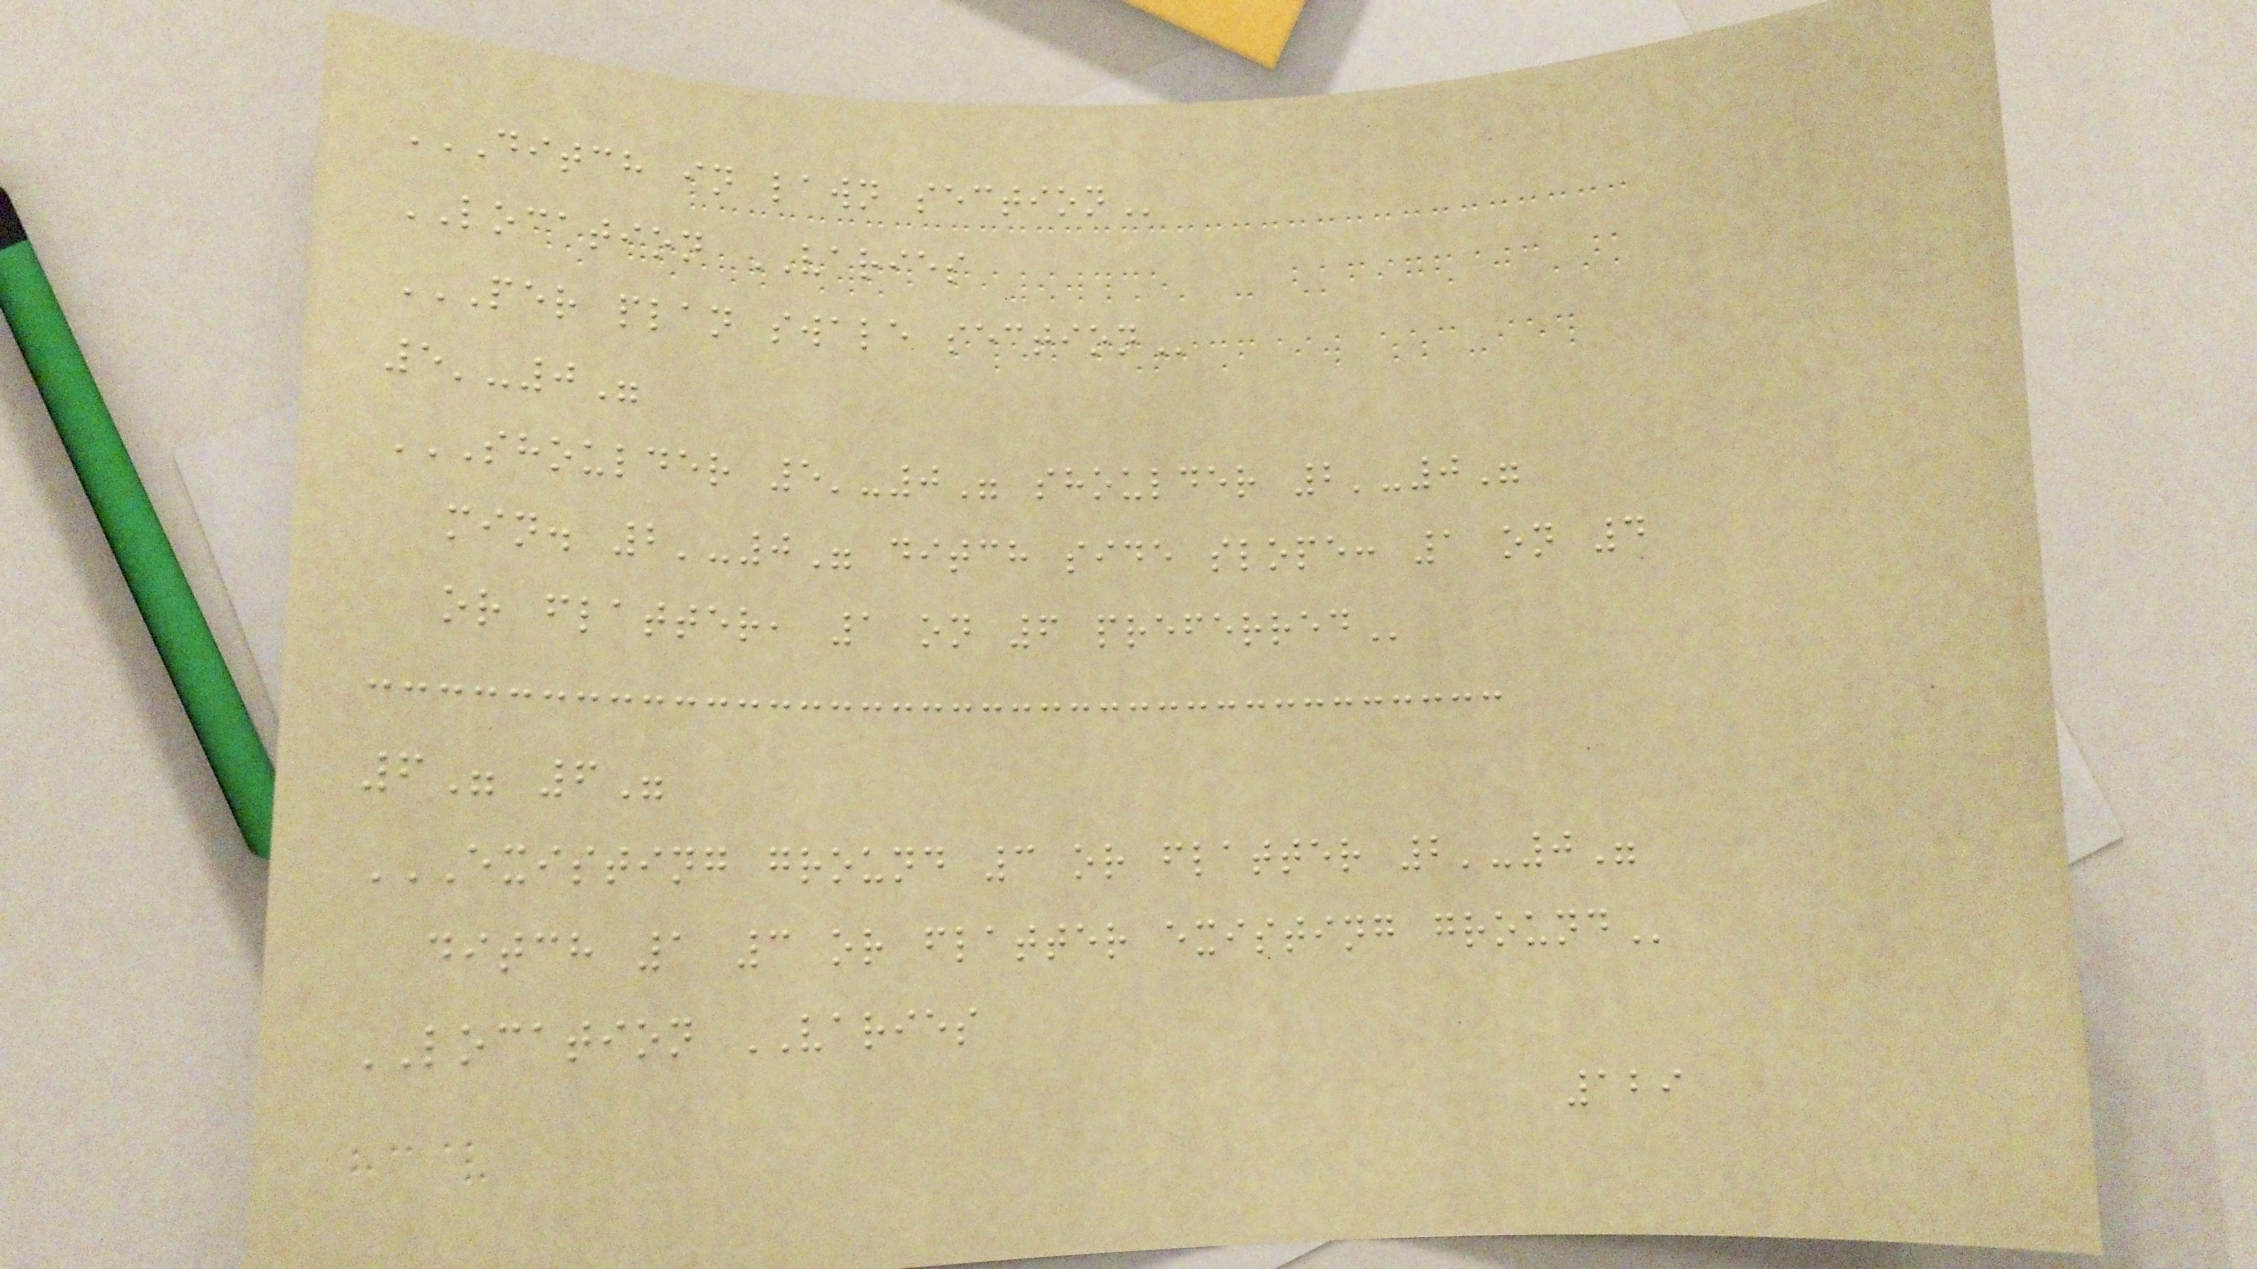DITCH IN LAWN SECTION
LOCATION VARIES
PER PLAN SWALE SECTION
5'-0"
SHOULDER 5'-0" SHOULDER 2'-0"
MIN. 2'-0" DITCH SIDE SLOPE: 1 ON 4
OR FLATTER, 1 ON 6 PREFERRED
6" 6"
EXISTING GROUND 3 OR FLATTER 2'-0"
DITCH 1 3 OR FLATTER EXISTING GROUND
LOCATION VARIES
129
